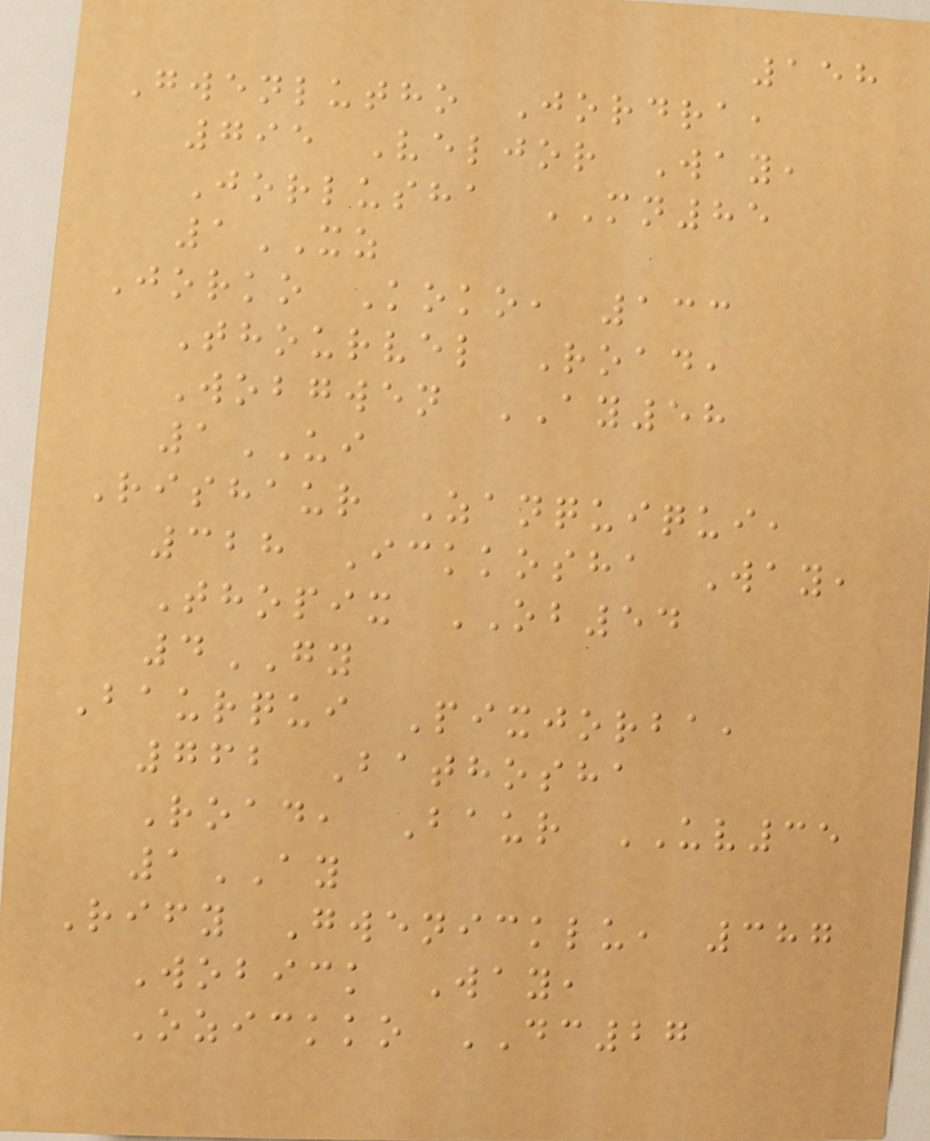158
Gwenlutho Jordra,
795 Veljor Way,
Jorlusha MN85
1XZ
Jorko Koko, 133
Thourvel Road,
Wobgwen AY58
1UI
Rishaur Zanquiqui,
328 Ickkosha Way,
Thopix OB54
4GY
Baurqui Pixjorba,
762 Bathosha
Road, Baur UV35
1AY
Rify Gwenicklu, 387
Wobick Way,
Ozickko DC27
